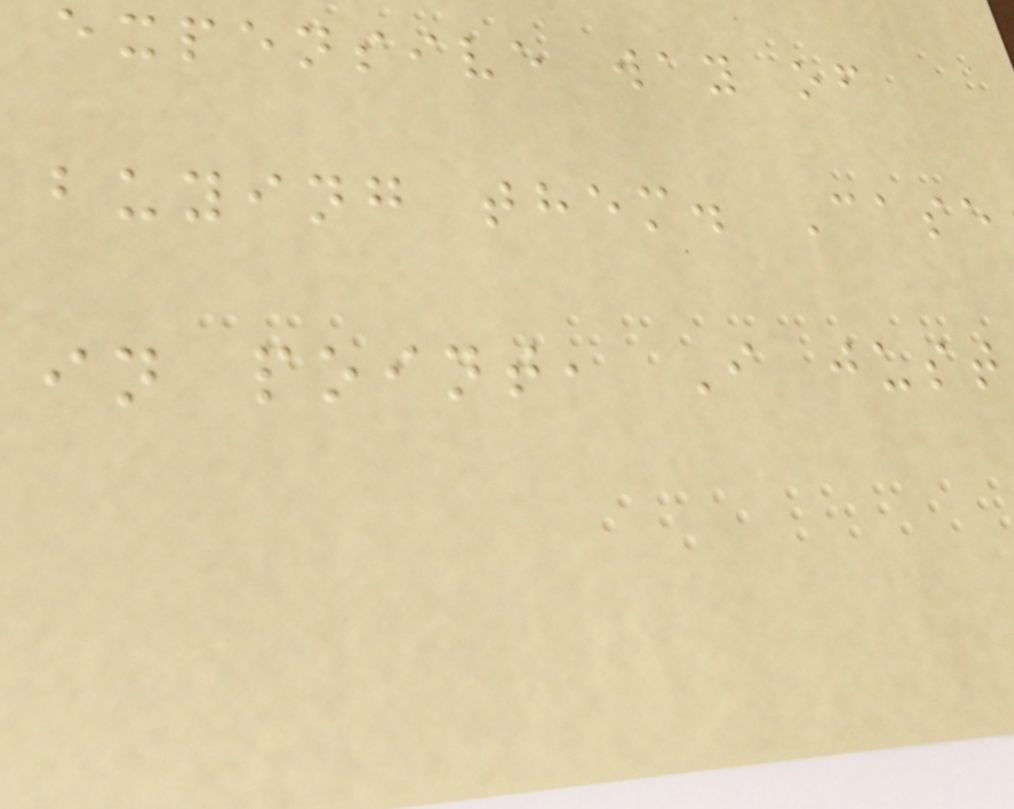expensive way of
buying them. Case
in point, I just
